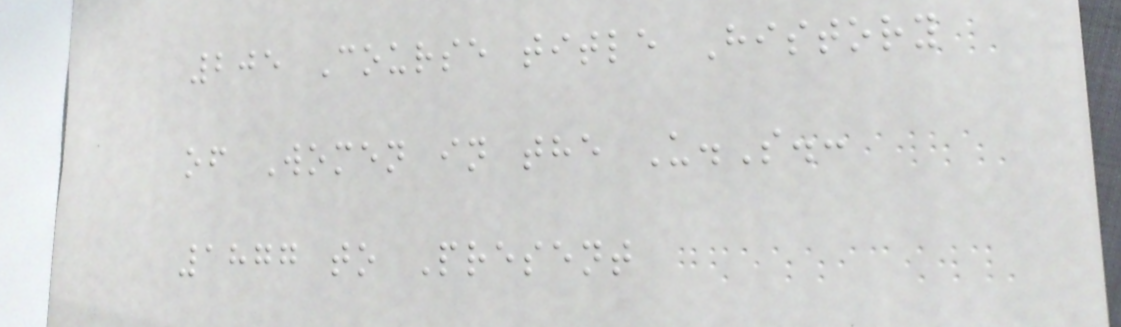205 Course title History
of Women in the U.S.:
1877 to Present
